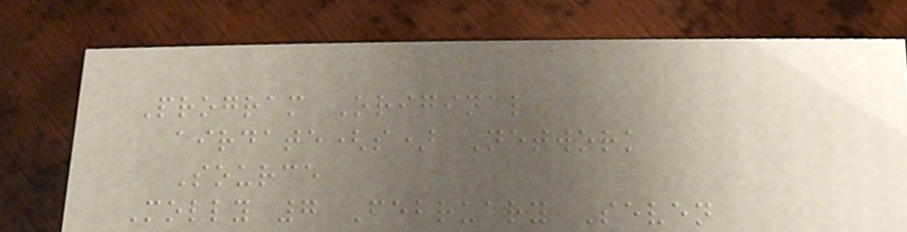Program Original
airdate(s) Network
Source
Molly 7 February Seven
